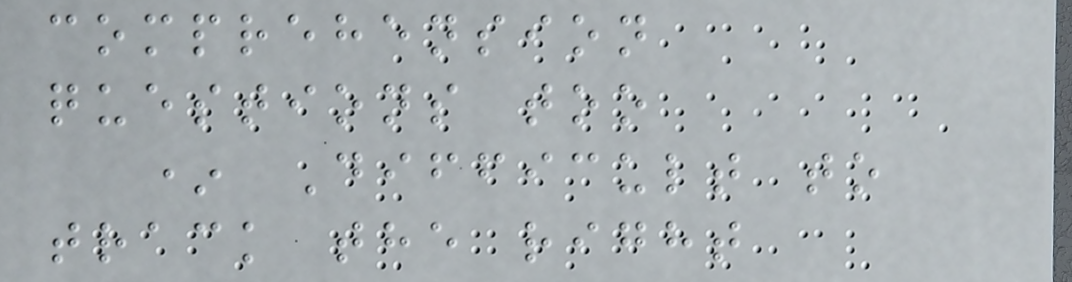comprehension
questions too
* Difficult to
track the right
